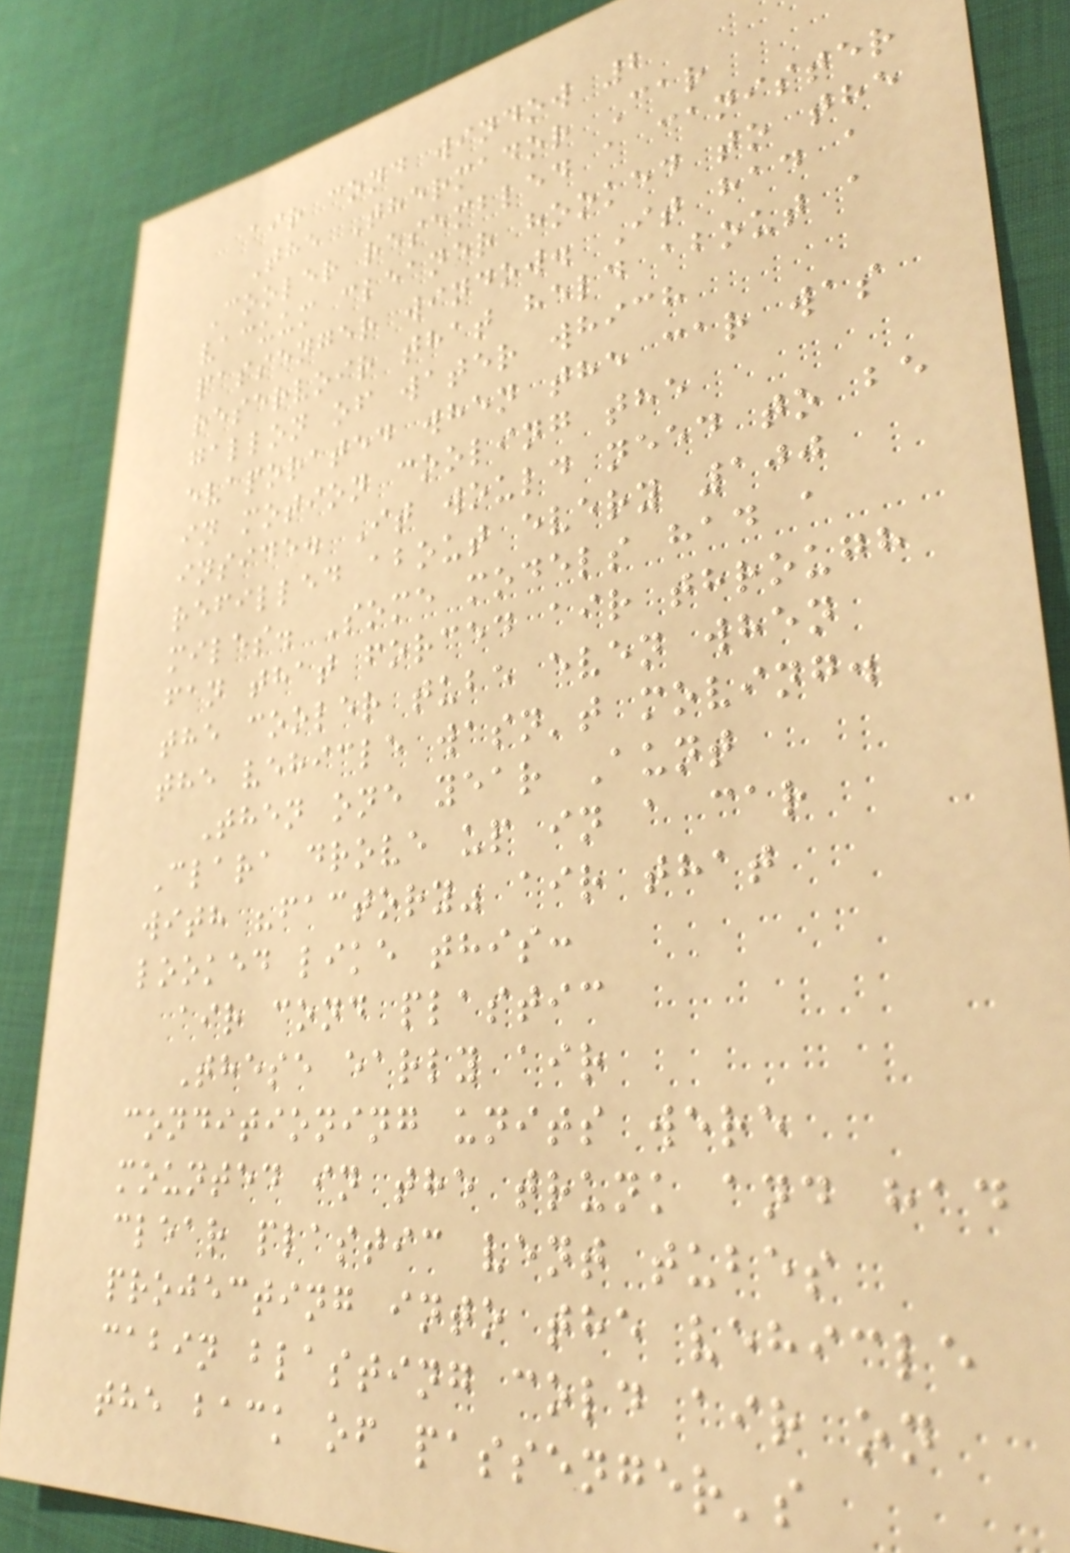air cond window 2
The Thermador Car
Cooler resembled a canister
vacuum cleaner hooked to the
passenger window. It had a
reservoir that held about a
gallon of water which
evaporated when the car was
in motion cooling the
inside. It would need to be
refilled about every 100
miles. Some models had a
fan that forced air through
the cooler tube even when
the vehicle wasn't moving.
Then one year Aunt
Clara drove up in a car
with "factory" air that
looked like this:
air cond plastic
These early air
conditioning units were
mounted in the trunk and had
clear plastic vent tubes
projecting into the vehicle
cabin blasting cold air on
the back of passenger's
